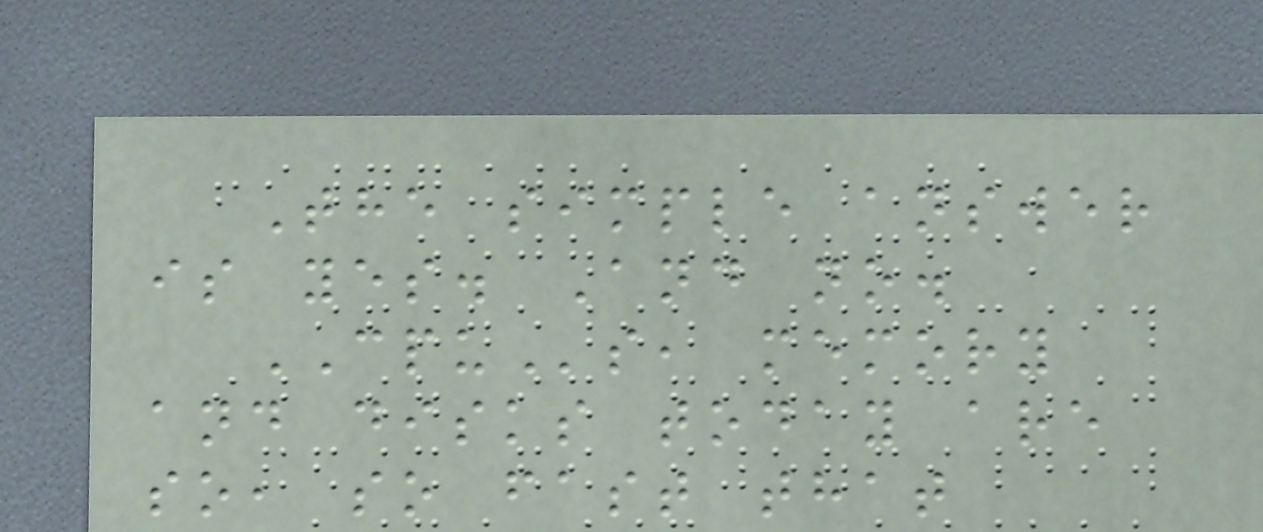The simple answer
is yes. And no.
CPUs, memory
and disks today are
so, so fast that
